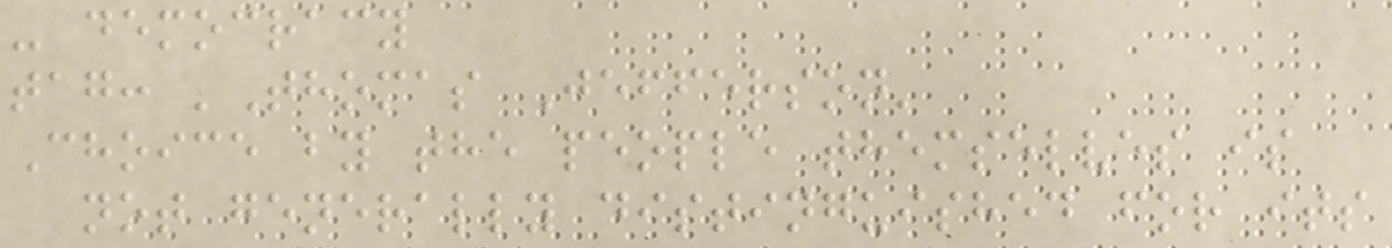- democracy
tag: 'Thomas Jefferson'
Choice by the people themselves is
not generally distinguished for its
